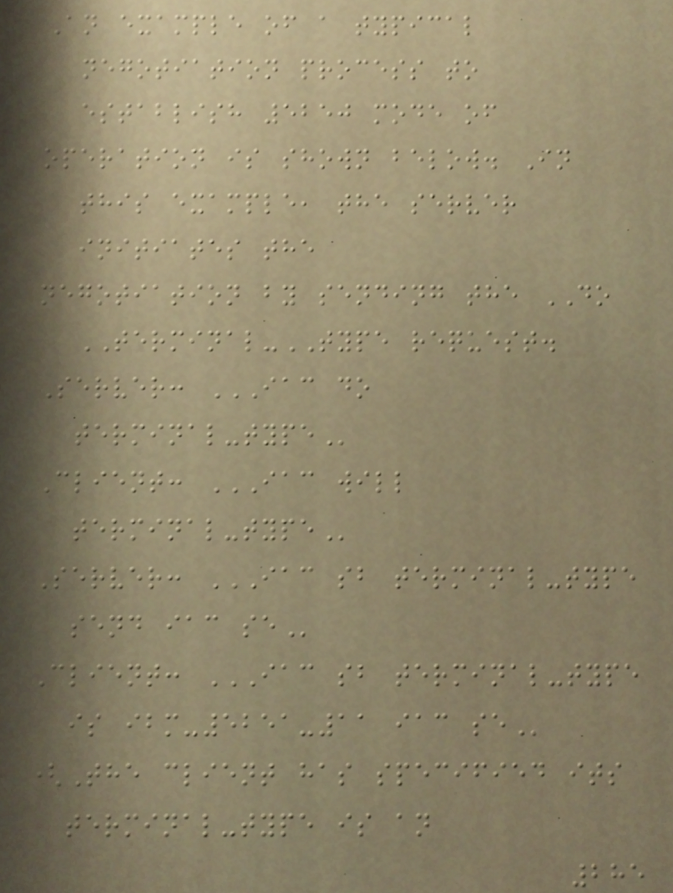An example of a typical
negotiation process to
establish 5250 mode of
operation is shown below. In
this example, the server
initiates the
negotiation by sending the DO
TERMINAL-TYPE request.
Server: IAC DO
TERMINAL-TYPE
Client: IAC WILL
TERMINAL-TYPE
Server: IAC SB TERMINAL-TYPE
SEND IAC SE
Client: IAC SB TERMINAL-TYPE
IS IBM-5251-11 IAC SE
(The client has specified its
terminal-type is an
285
